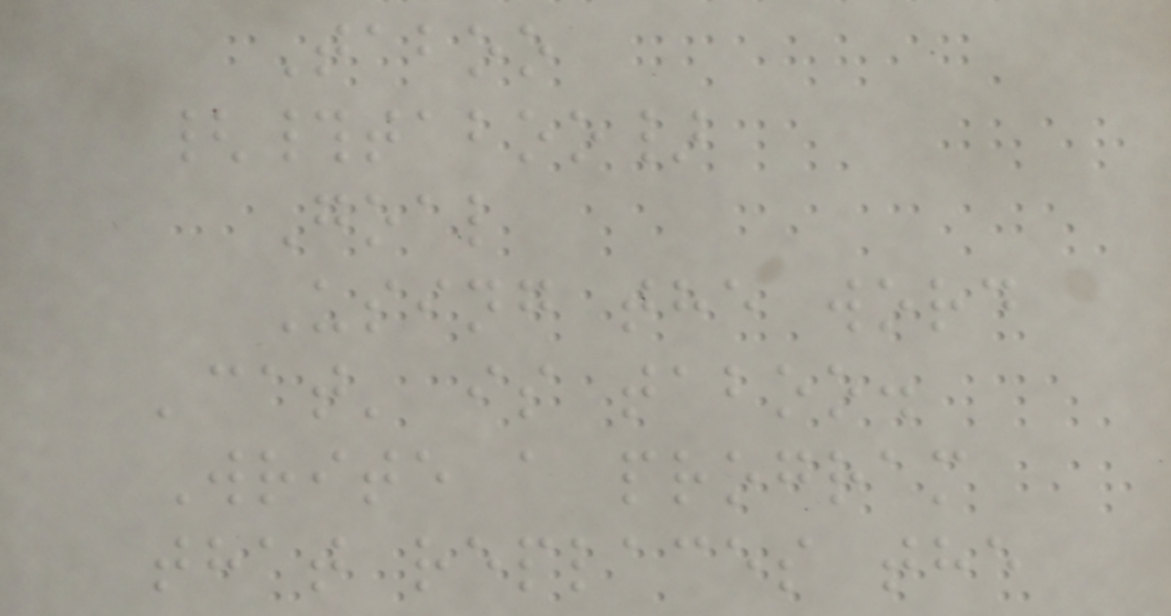Taboo
{#taboo}
Goal
Using the word
'cat' is taboo.
Write a program
that replaces the
